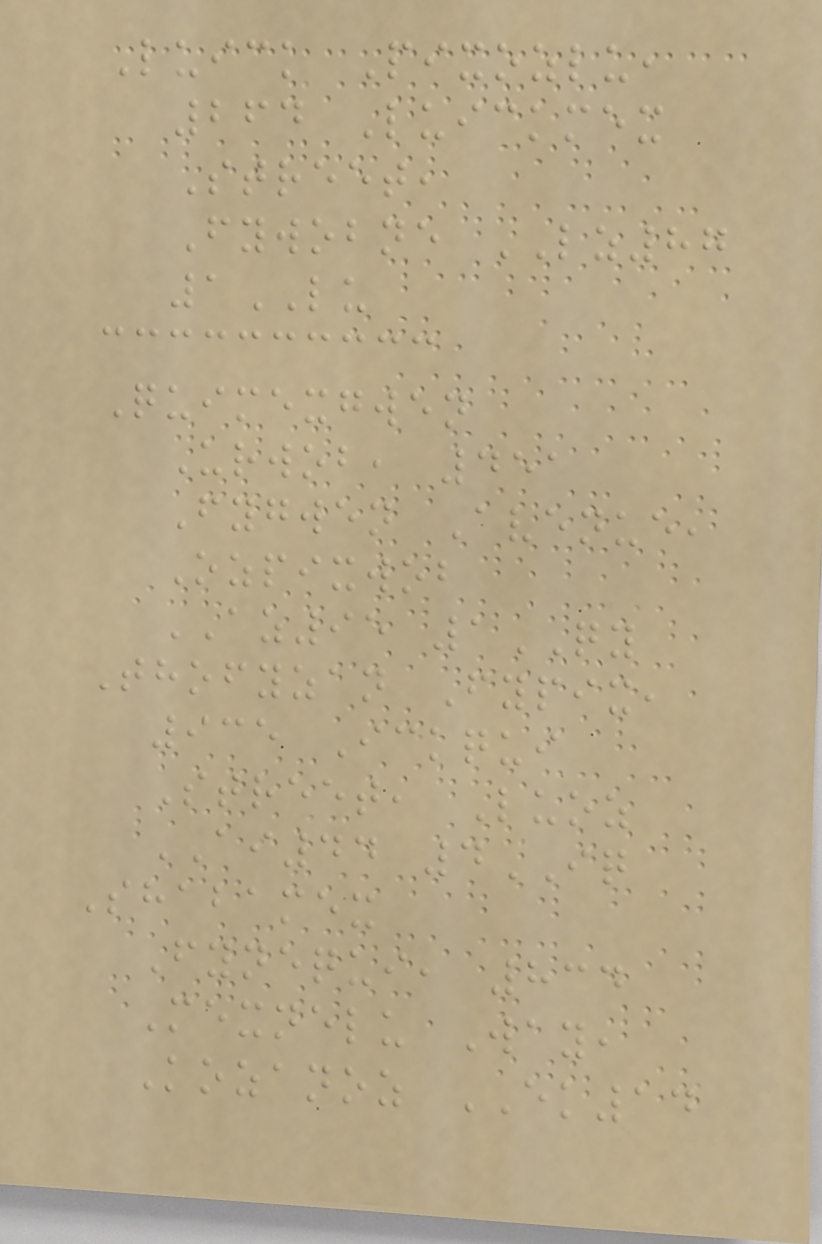Luick Pixozlu,
264 Luickmex
Street,
Fywobne LZ87
1LU
Quimexgwen
Urwob, 451
Fygwen Avenue,
Ozpixwob
AZ95 1QY
Thofyzan Fypix,
935 Ickqui
Street, Luoz
AI44 4IQ
Shabamex
Fynequi, 834
Mexnelu Way,
Kozanoz EK14
